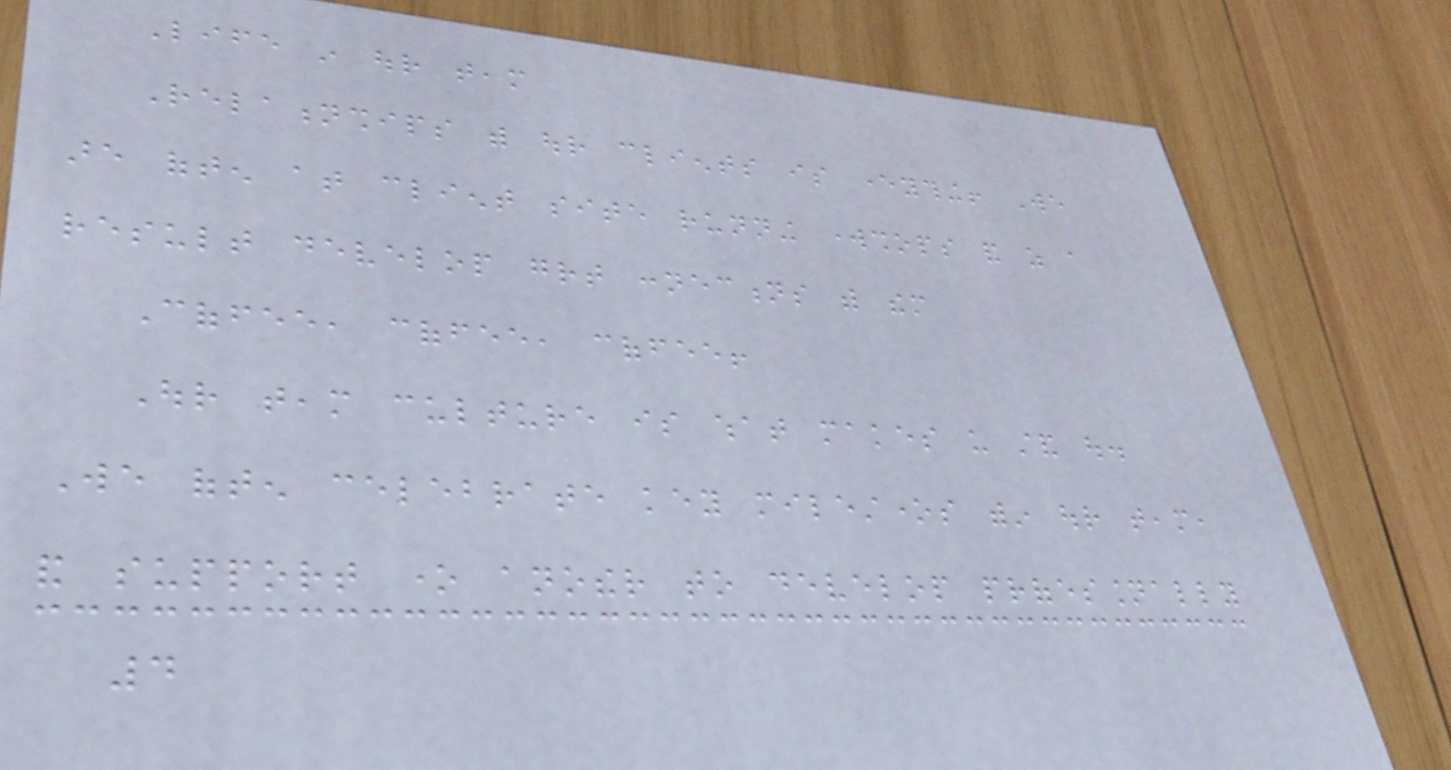Life in our team
Relationships with our clients is everything! We
are often at client site running workshops and as a
result develop great connections with them
Coffee, coffee, coffee!
Our team culture is what makes us stand out.
We often celebrate key milestones within our team,
and support one another to develop professionally
4
